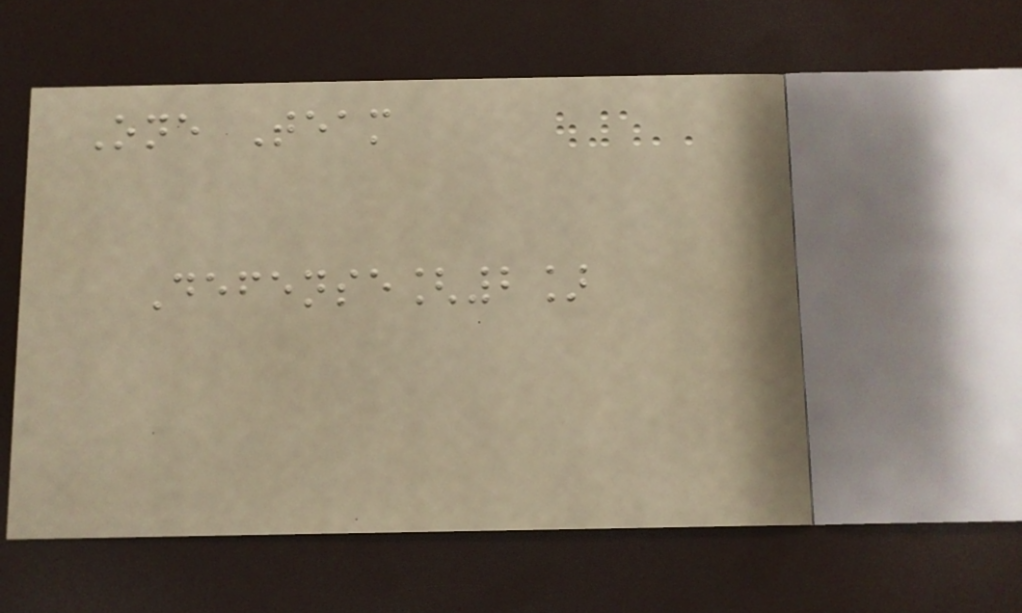One Team
Defense[2]
